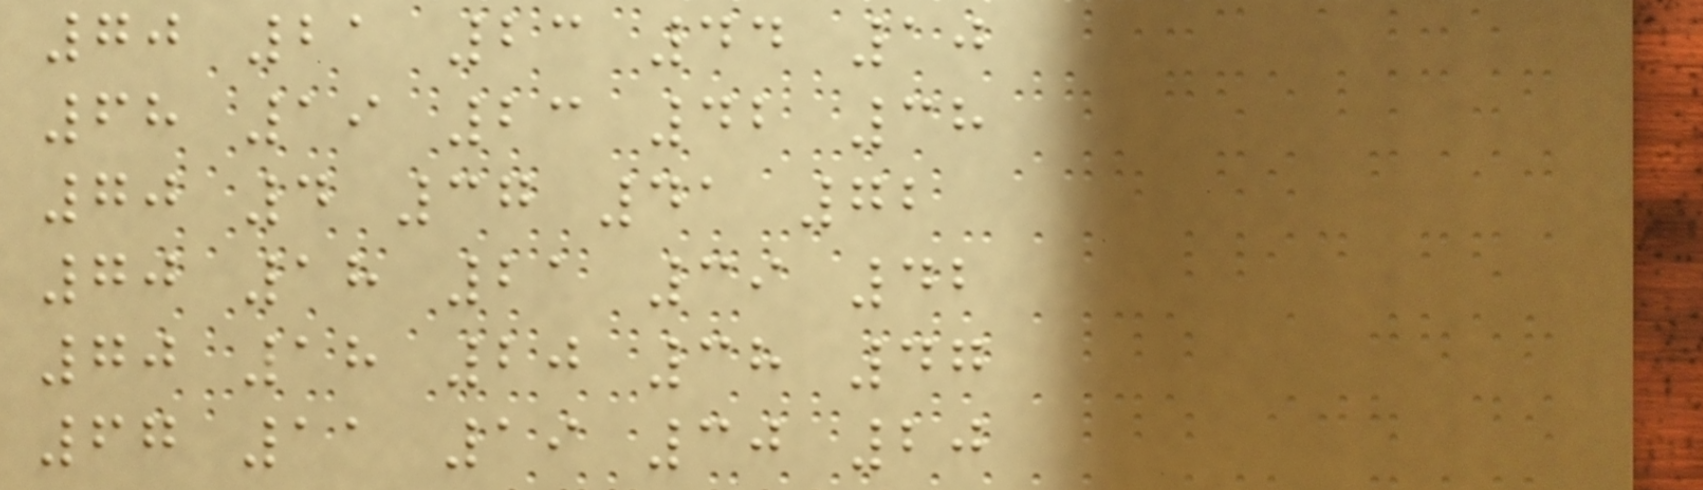70 21 23 44 10
68 19 23 42 38
70 4 37 41 72
70 18 21 39 42
70 18 20 38 47
67 11 19 30 20
